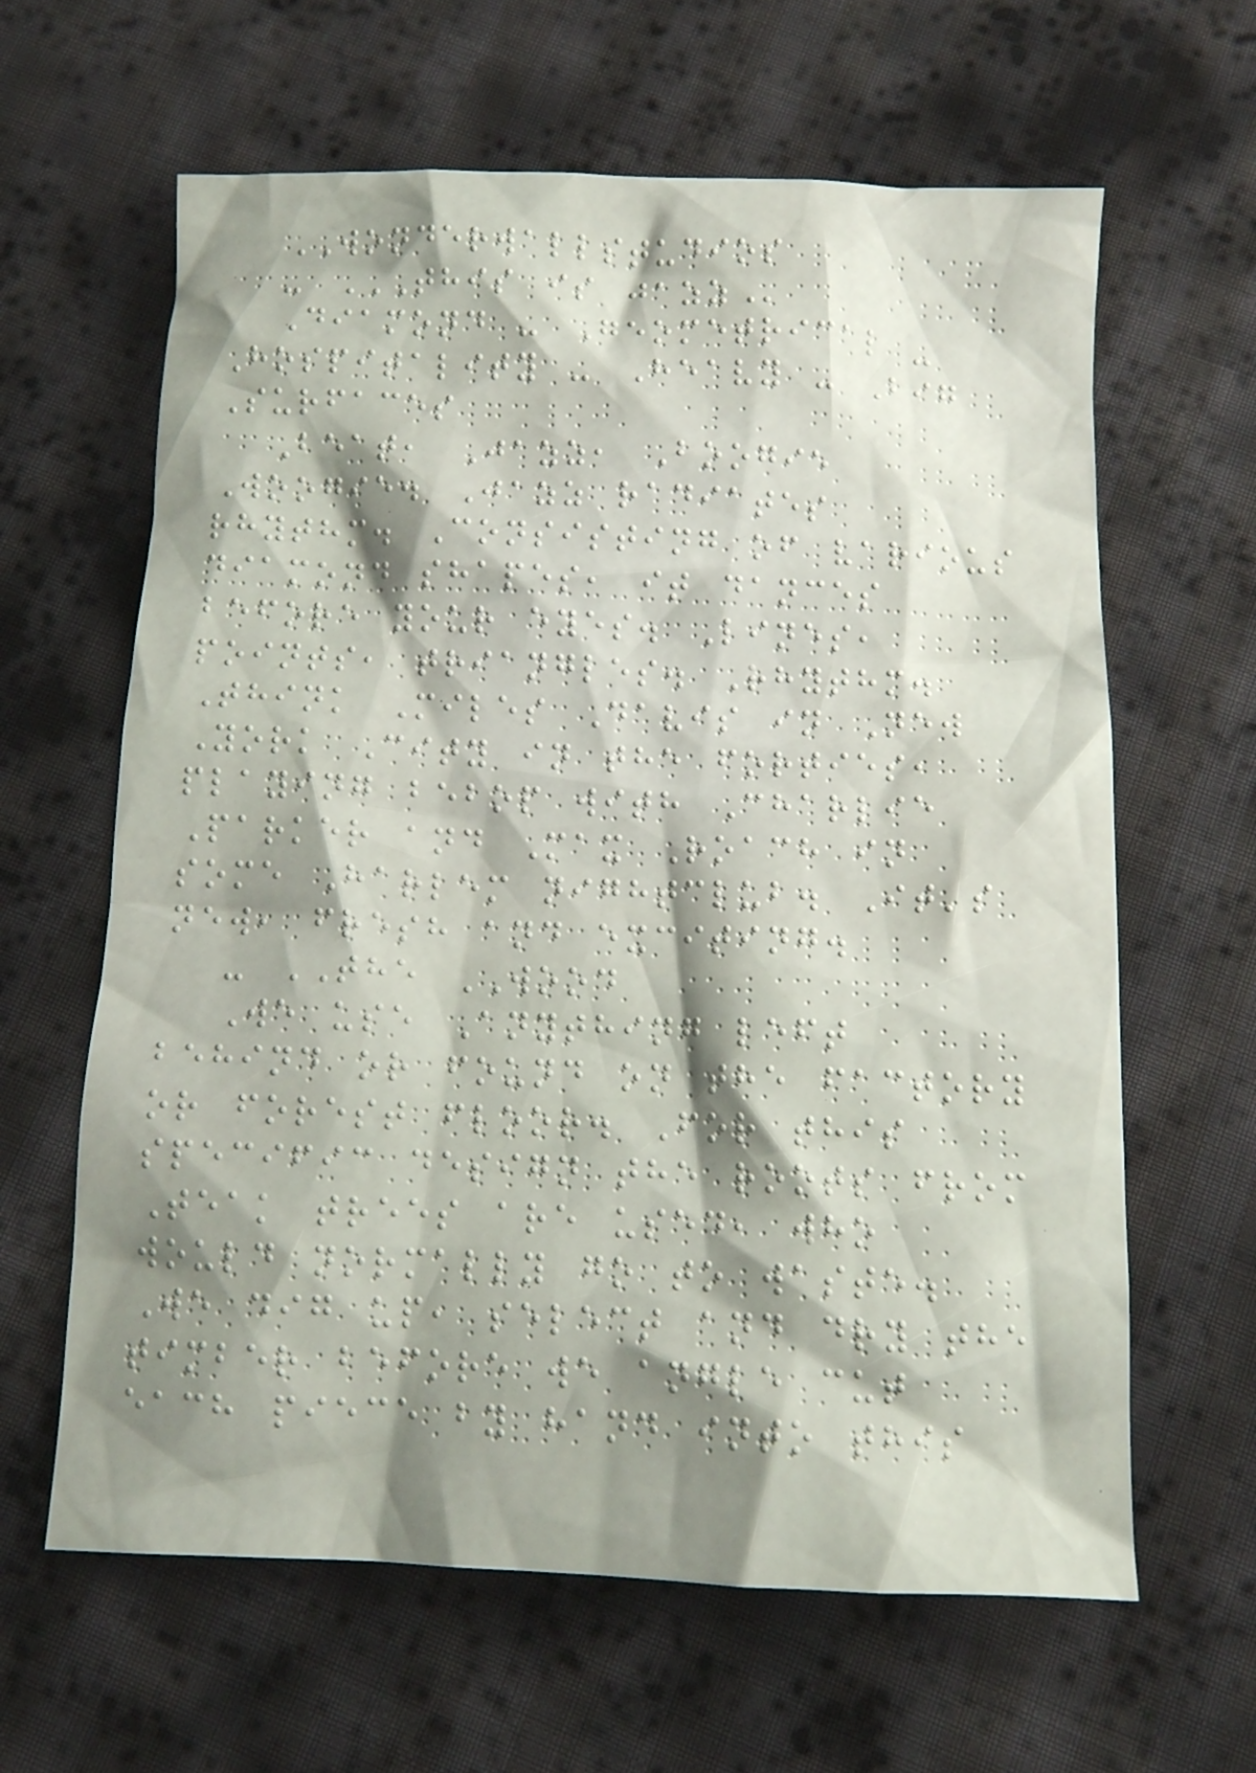WONDERWALLSTUDIOS
- THIS IS JAZZ
Diamond - Geometrical -
Hospitality - Heavy - Big
Surfaces
Beat, Jazz, Boogie
Woogie. Jazz radiates
rhythm. Consisting of various
diamond shapes, it dances
before your eyes. Lines,
points, triangles. Rhythm.
Think Miles Davis in New
York City in the forties,
playing bebop with Charlie
Parker and Max Roach in
some Harlem nightclub. It's
new, fresh and exciting.
- THE WOOD
We use Anything left
behind or found on the factory
or forest floor. For this
specific design the roots from
Teak trees are used, who
would normally go to waste.
We dig up, select and dry the
timber before we angle cut
each piece by hand into this
